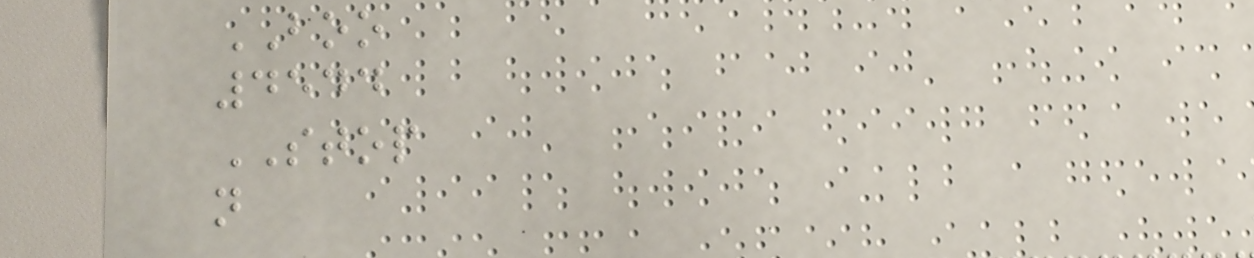BOO
4544
STOP
n
